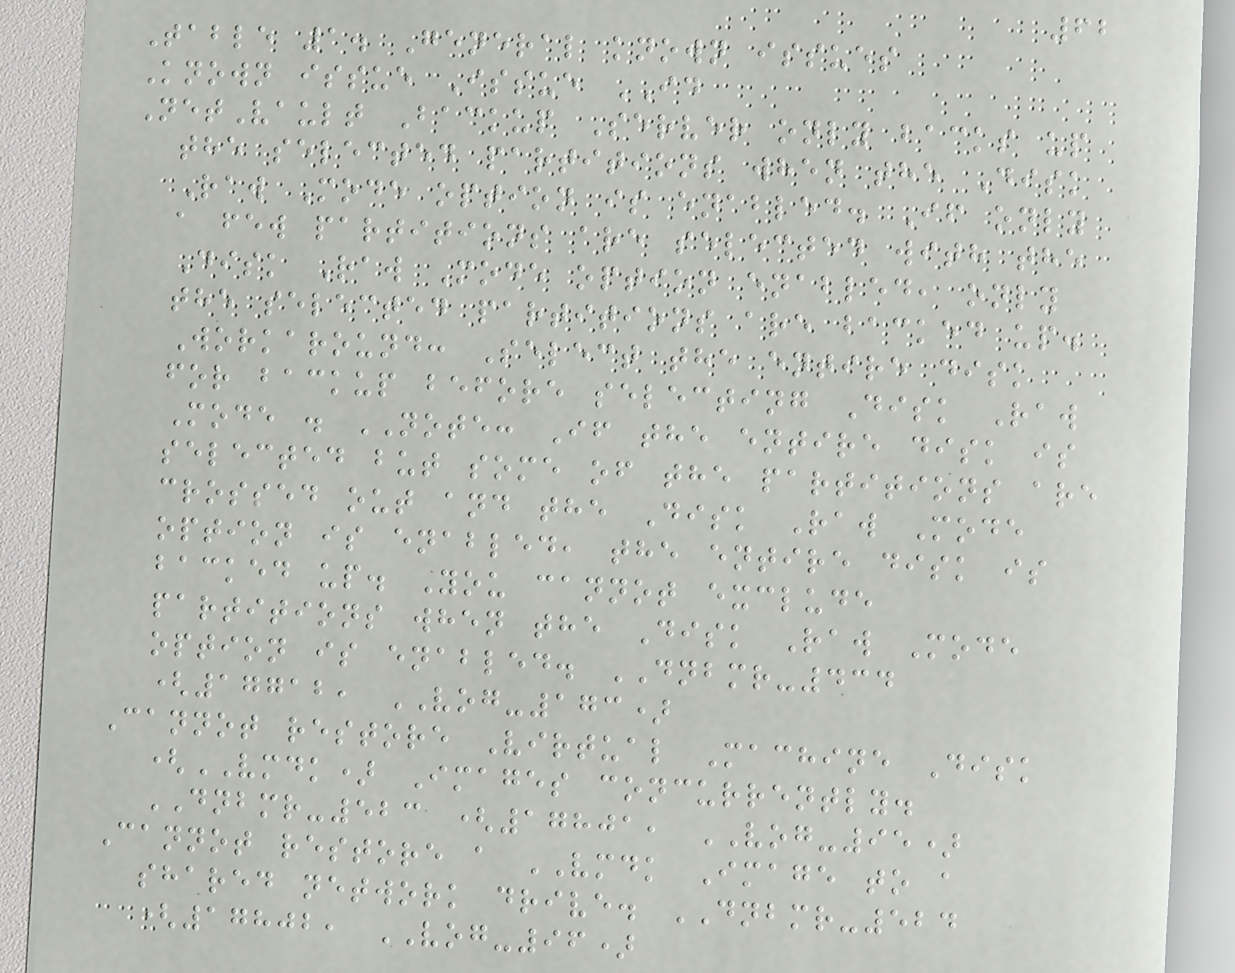62
Table 1. General known issues
Known issue Issue ID
NetVault Backup Server only backs up
the selected partitions when the Disk
Raw Mode option is enabled. If only
a few partitions are selected with the
Disk Raw Mode option enabled, only
the selected partitions are backed up.
Workaround: Select the entire disk
for backup before selecting Disk Raw
Mode . NOTE: If the entire disk is
selected but some of the partitions are
crossed out and the Disk Raw Mode
option is enabled, the entire disk is
backed up. You cannot exclude
partitions when the Disk Raw Mode
option is enabled. DNBMR-434
(17712, VOG-173)
Cannot restore Virtual Machine Disk
(VMDK) Images concurrently.
DNBMR-523 (17801, VOG-95)
Cannot restore a VMDK Image to a
shared network drive. DNBMR-524
(17802, VOG-96)
